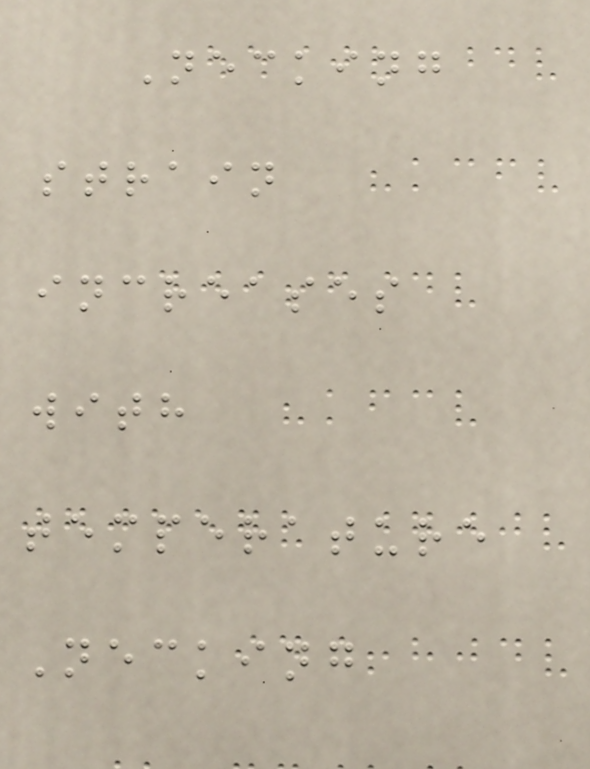Necking
strain
increases
with
temperature
Necking
